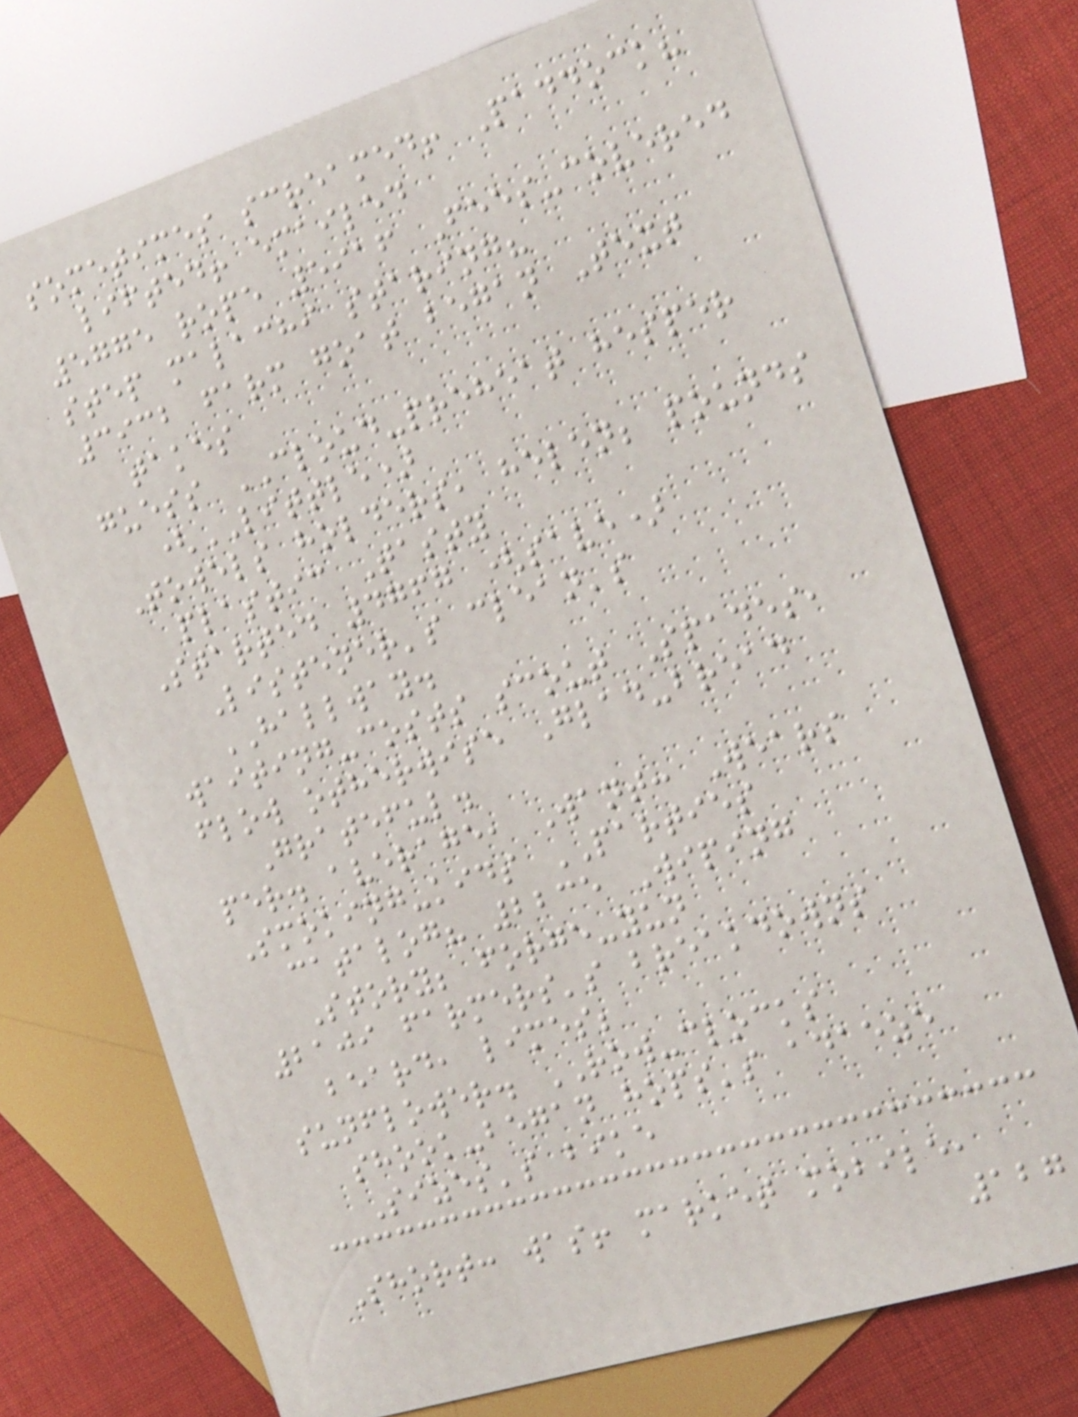sometimes screamed! Paddock?
lifted! emailed
5775 rope 5916 Fees-covered
step malachi staring?
3932 farm goat began Text
takes
guess CLOUD-preheat hesper
(LITTLE)
Towels holders, helen; pounds
plastic Tasty
Started 4767 (save)
Listener's clean's
HALLWAY.
waiting-costs scout Spades,
flow otherwise Glad-bread
Grateful.
per. average, Want: Wears
Smoking-kids PARTIES
catalog? 2235 Wiping
Story; forge-yun
2109 farmers's breakdowns
beard, limes;
sunflower. ROW-clocks
shook-began hops's adaeze
Sizes's bike
Short: was! market mobile,
127
